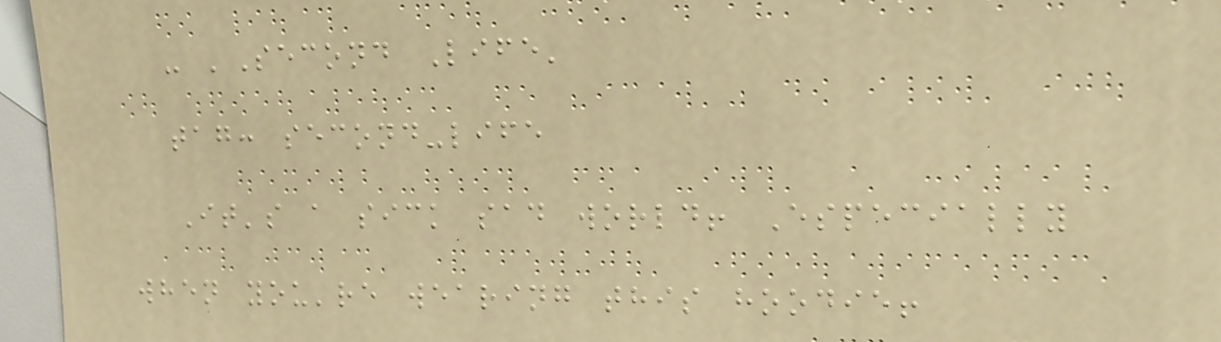- 'Second Life'
tag: second-life
It's a sick sad world! Especially
when you're wearing this hoodie!
